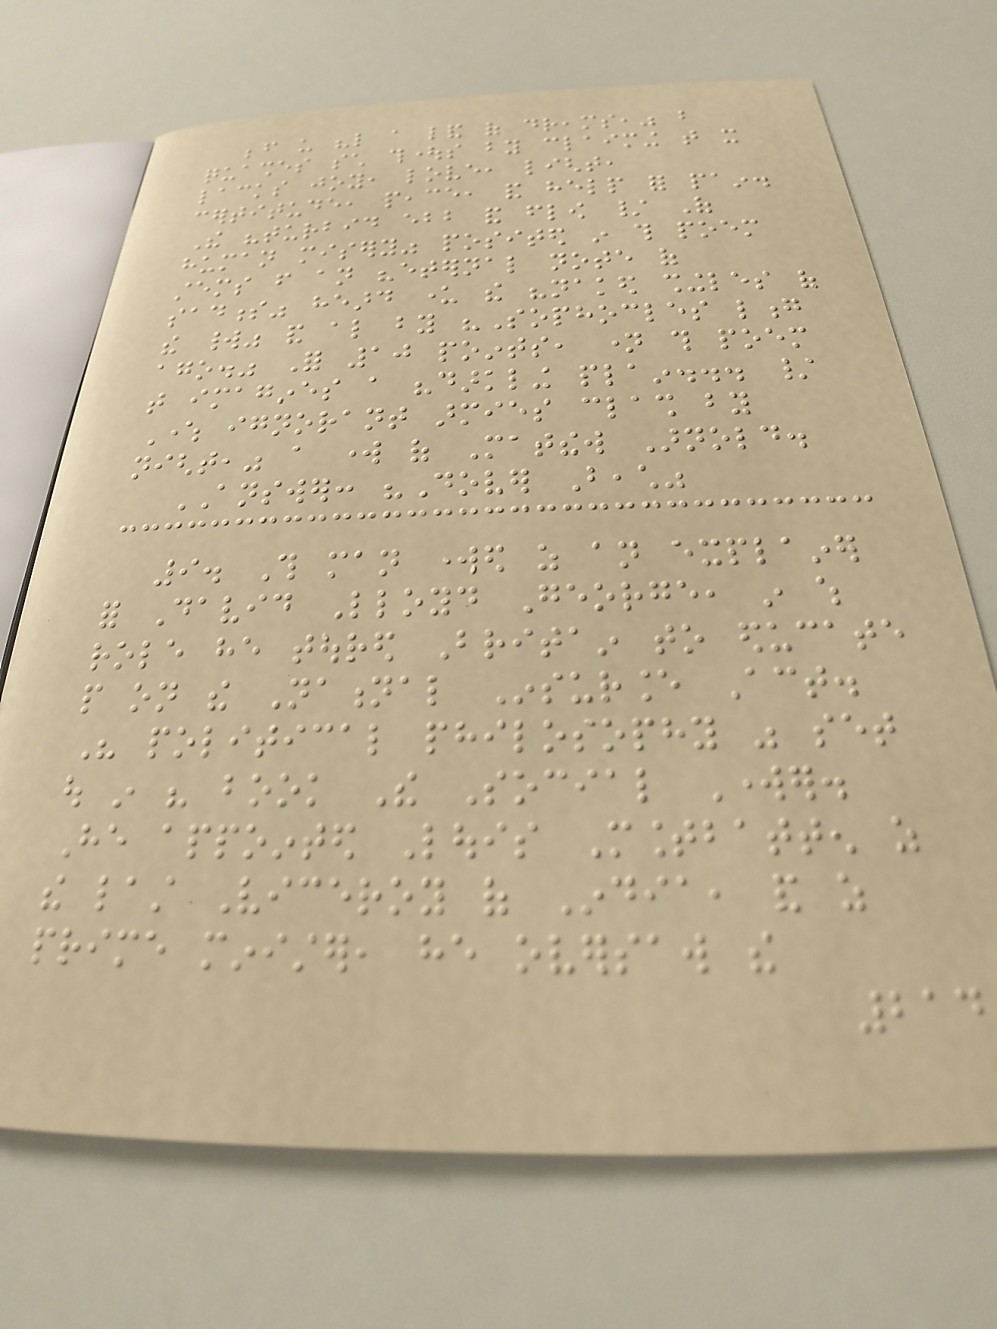before us "like a land of dreams," but
quashes such thoughts by claiming that it
lacks joy, love, light,
certitude, peace, and help for pain.
The "turbid ebb and flow / Of
human misery" posited in this poem
stems from an "eternal note of
sadness" heard under the "naked shingles of
the world" and also by "Sophocles long
ago." For 10 points, name this poem
that imagines a "darkling plain... /
Where ignorant armies clash by
night," a work of Matthew Arnold.
ANSWER: "Dover Beach"
9. This man worked as an explainer
for David Lloyd George, in which
role he toured Britain to educate
people on the National Insurance Act.
His political philosophy was set
out in his book The Social Worker.
He appointed Louis Mountbatten as
the last Viceroy of India, and as
prime minister, he oversaw the
214
